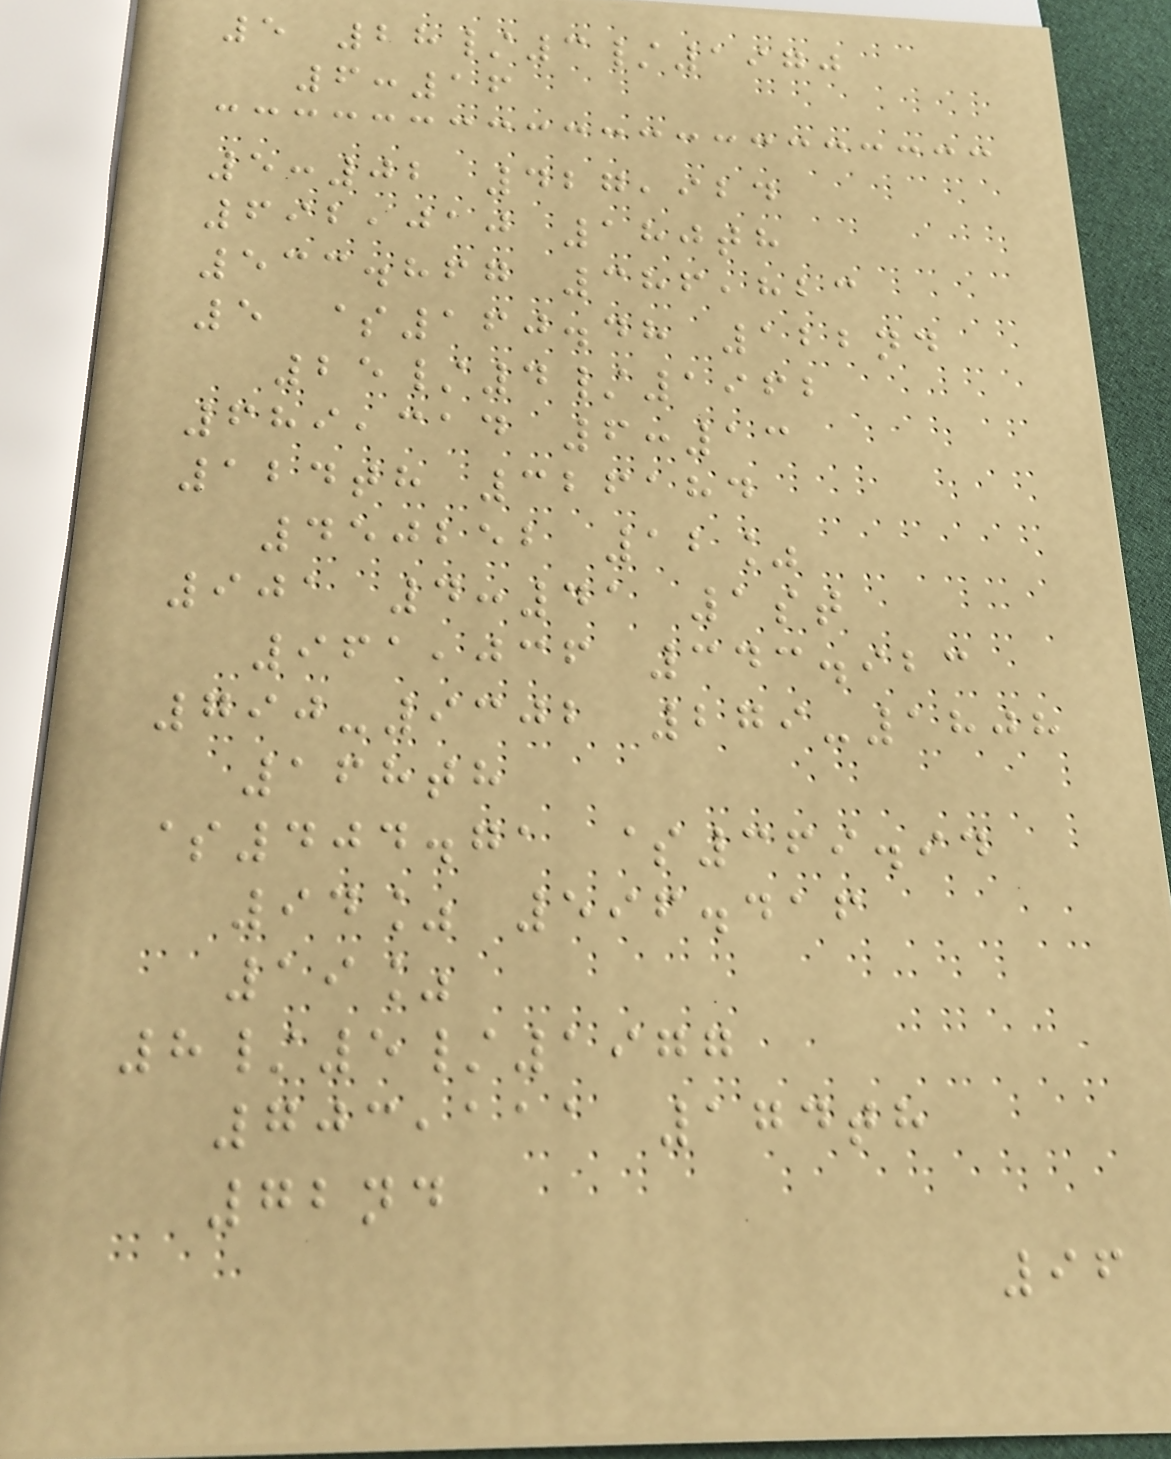5 28/3/1970
6:16
5:02 427,924
692,010 180th
533.867 386,823
5 $160.48 122nd
25/4/1962
689,314 6:13
124th 326184
450252 12%
901 4:41 1st
961,036 343.923
790-9302 279-1808
168th
$404.71 $369.94
94% 596.416
19%
8/5/1977
703,111 174th
72nd
96
